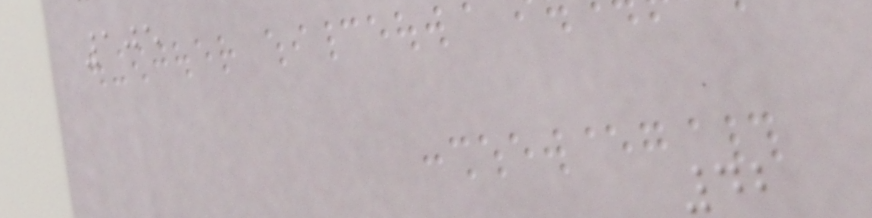105
42
